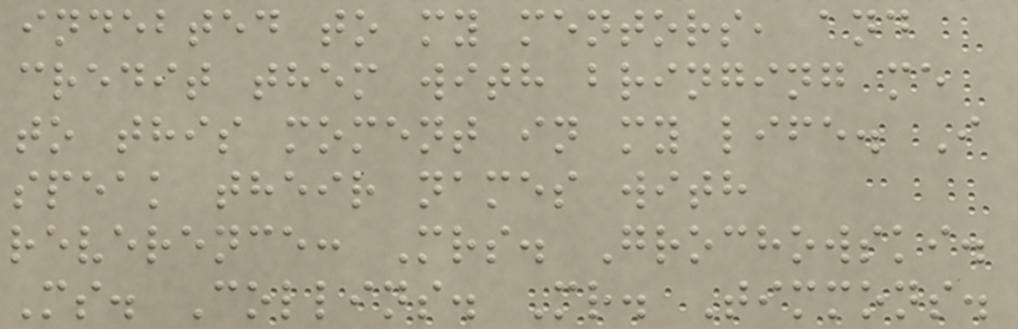indebted to my mentors, and
credit them with bringing me
to this moment in my life. I
speak their names with
reverence: Mrs. Grochowski.
Ms. Collins. Mr. Timmons.
